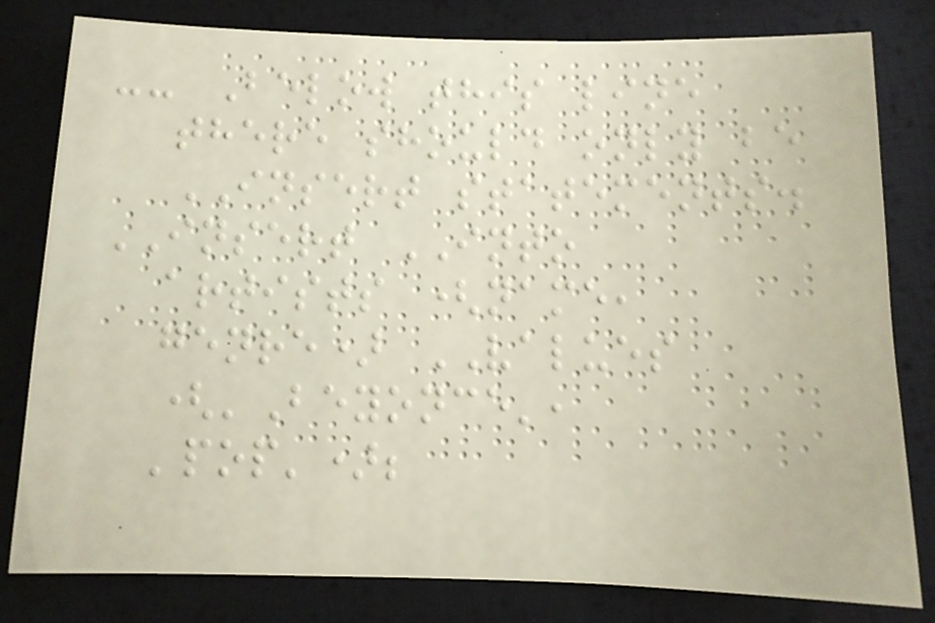-- Below this line
there should only be
INSERT statements.
INSERT INTO
artists (name,
genre) VALUES
('Beyonce',
'pop');
